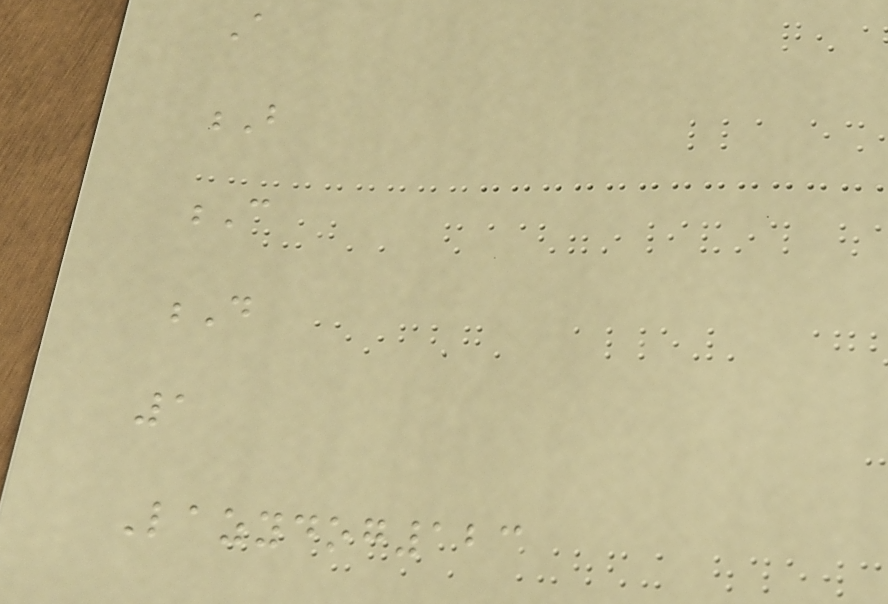A
B
C
D
1
Lazydog123
